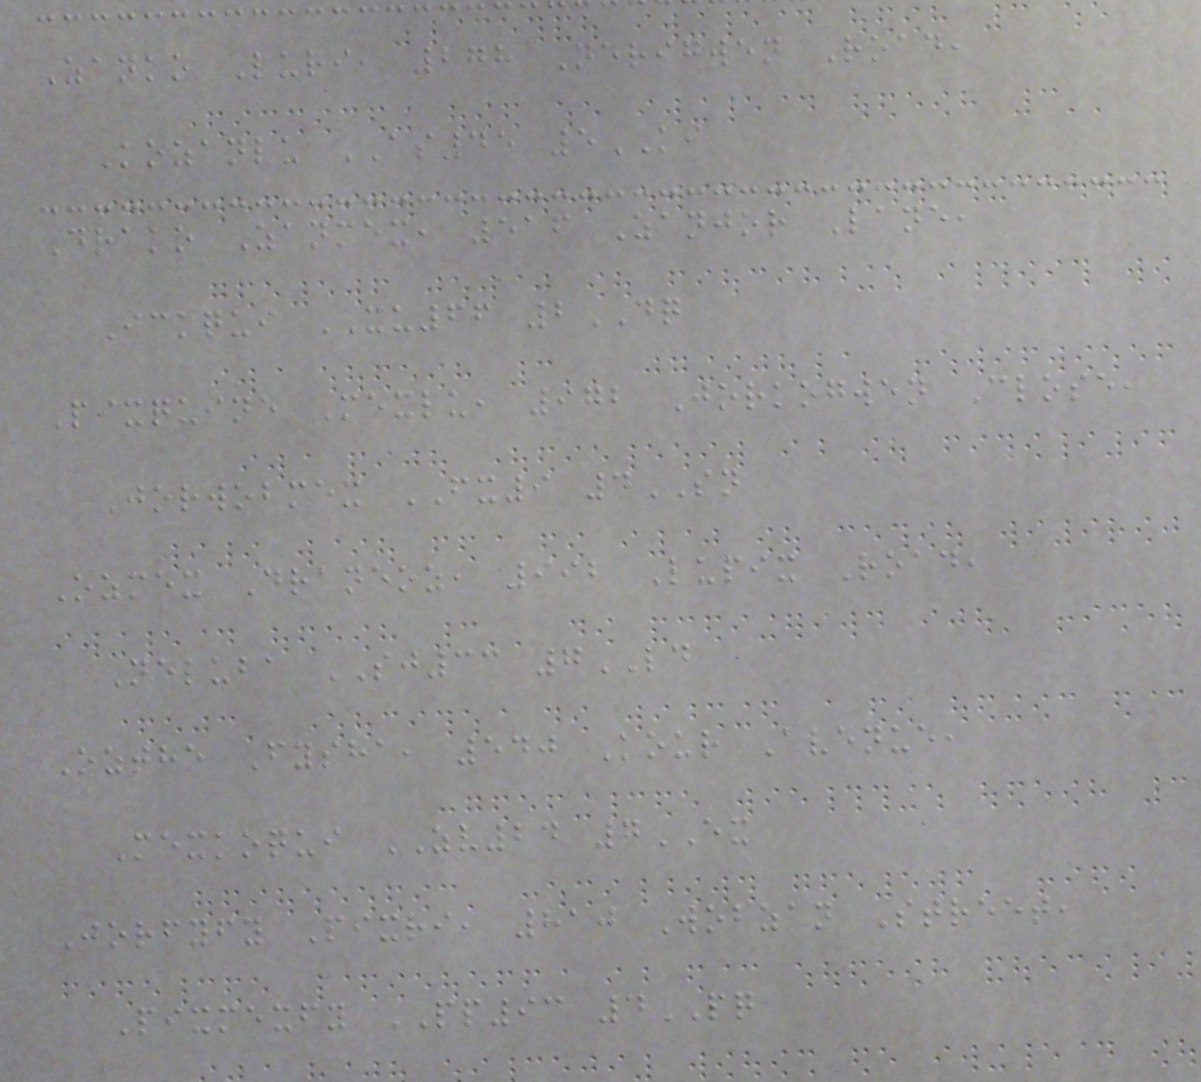Zanko Luri, 278 Nerigwen Road,
Kozanlu AS45 5KI
Drako Zanmex, 516 Zanjor Lane,
Ickqui XU66 2DQ
Pixquine Mexlu, 972 Jorkogwen Close,
Jorwobmex FX9 4SN
Ozmex Draneoz, 992 Lupix Road,
Neluba SJ33 7LD
Oztho Fysha, 540 Kour Avenue,
Mexkoqui ZV24 7EX
Jorfyfy Pixri, 810 Wobzan Street,
Pixmexfy PP93 4PQ
